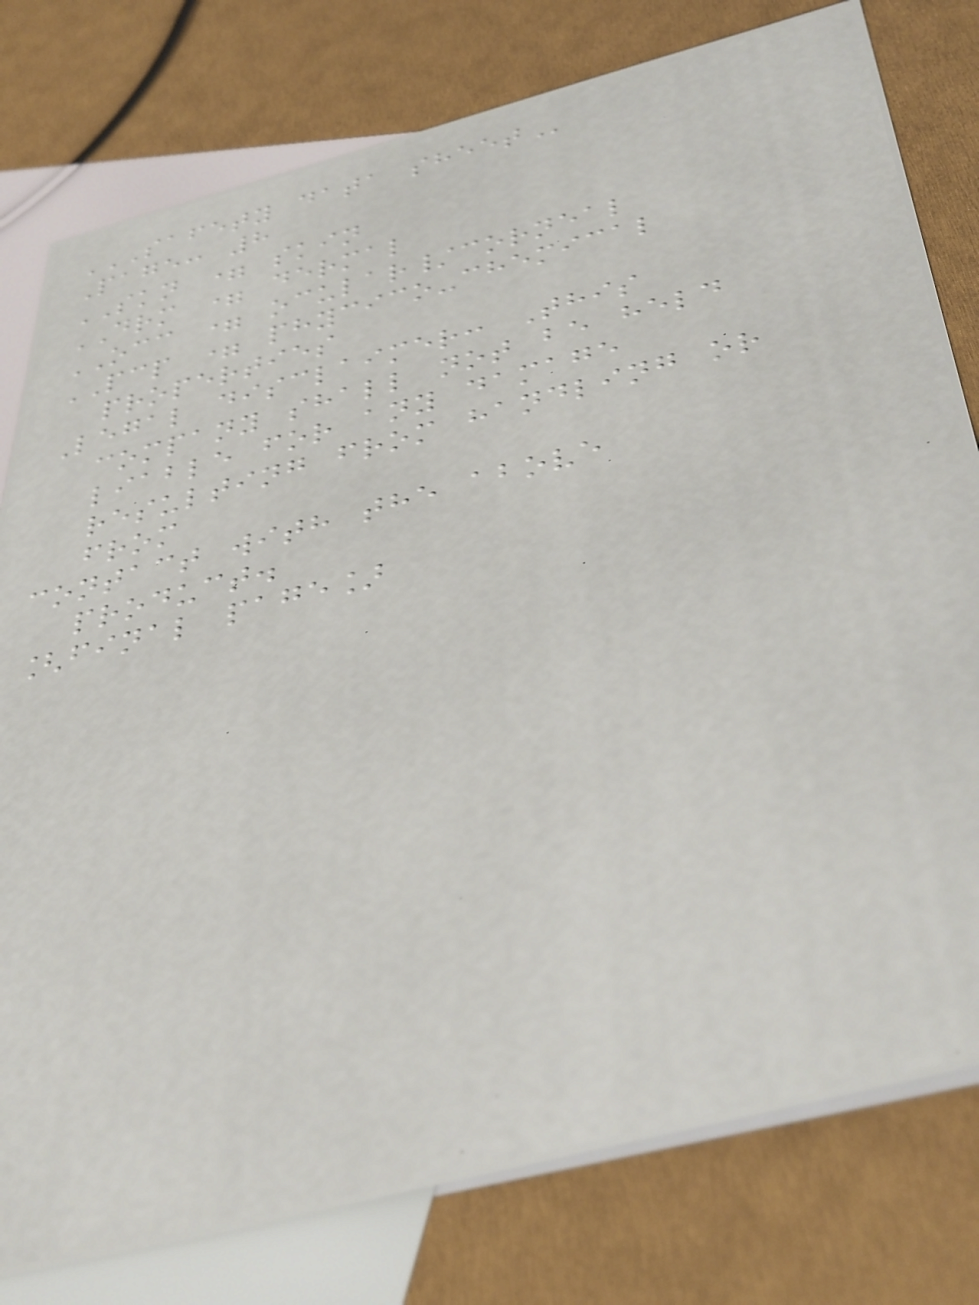SAFETY DATA SHEET
Page: 8
SKN = skin
DRM = dermal
OCC = ocular/corneal
PCP = phycico-chemical
properties
Legal disclaimer: This
company shall not be held
liable for any damage
resulting from handling or
from
contact with the above
product.
[final page]
